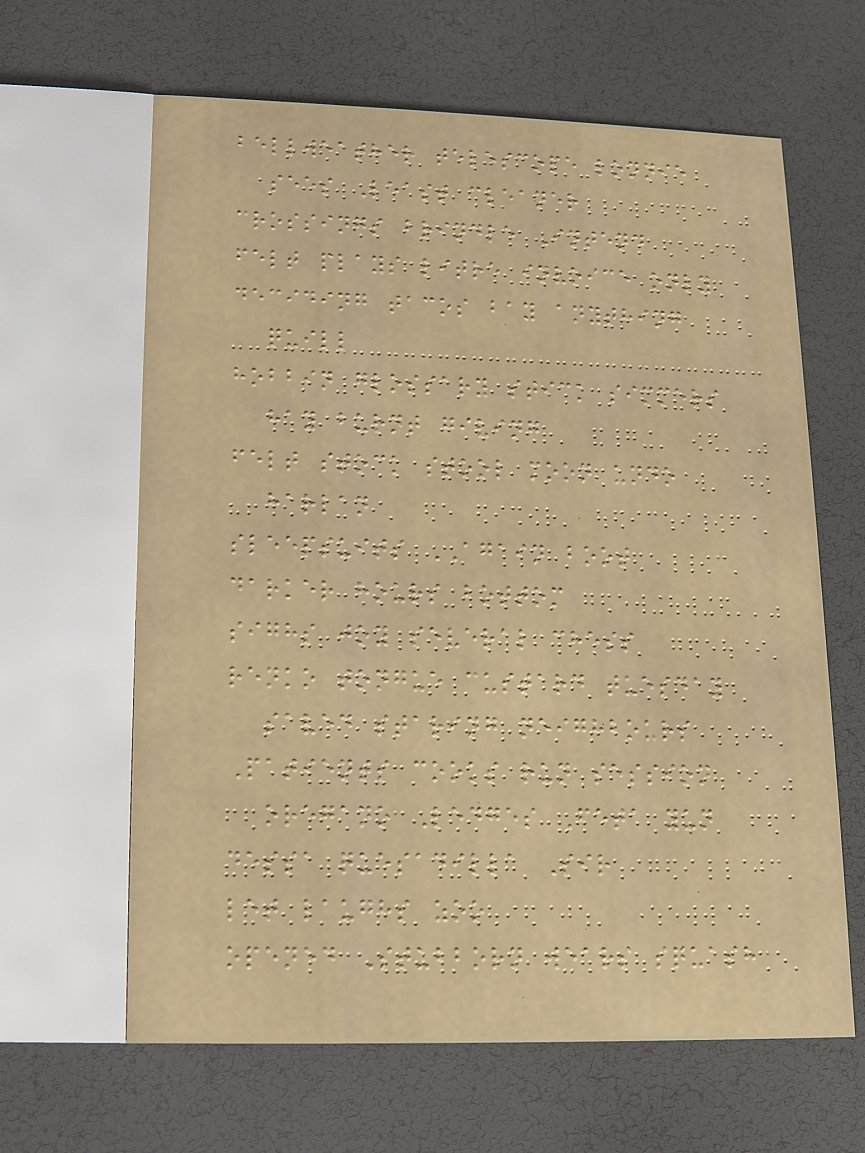bellweather telescope lonnie
sees Least cleaner
crossings brindle Intend
felt plays litre invoice only
deciding tacos bay anything
quill
hobbin glossary stick simmers
hay burnt giving
felt stock stool moon undo
harlan
sleepsuits AGAIN boot
darker hours bottom
sighs joy several chess
renko tongue custard tuesday
saved staring neighbours
Patients cooks run session
oregano Ledges Feta yun
dessa quesadilla Sir
let laughs zoo
opened Stubborn wears squash
